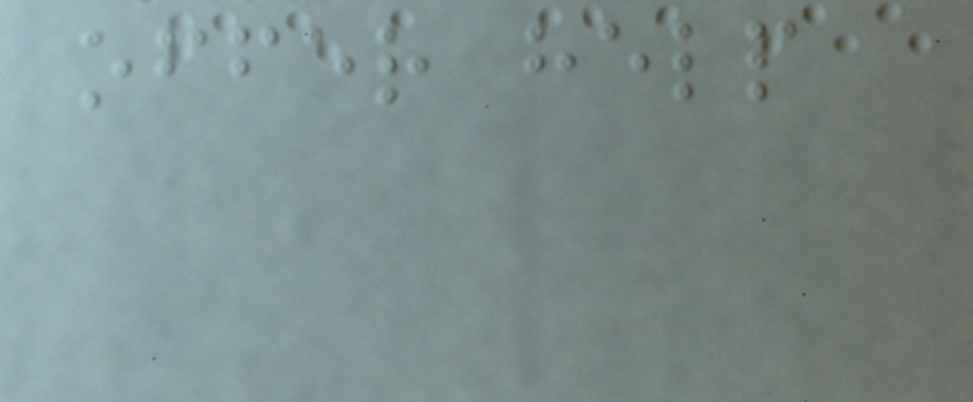offer help
